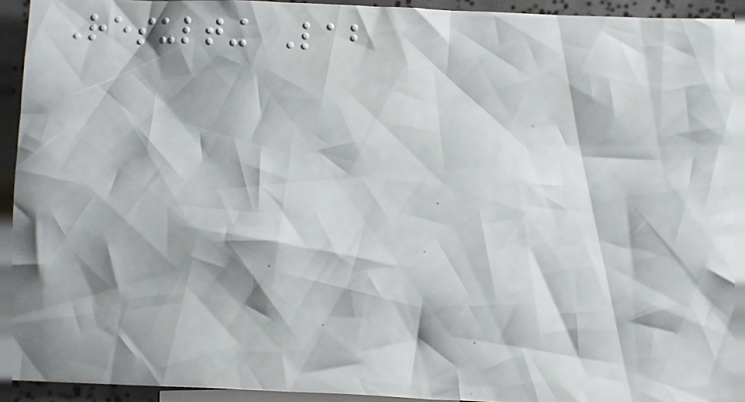Resulting Lab
